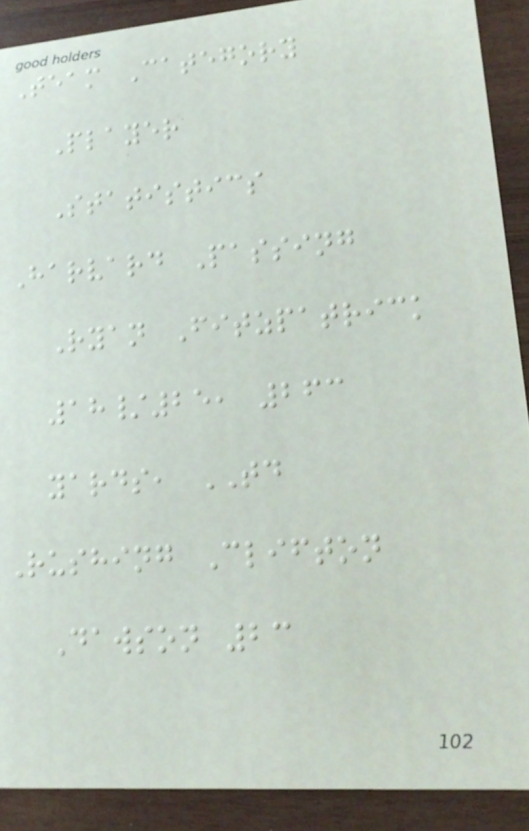Team Category
Player
Statistics
Harvard Passing
Ryan Fitzpatrick
18/25, 263
yards, TD
Rushing Clifton
Dawson 23
